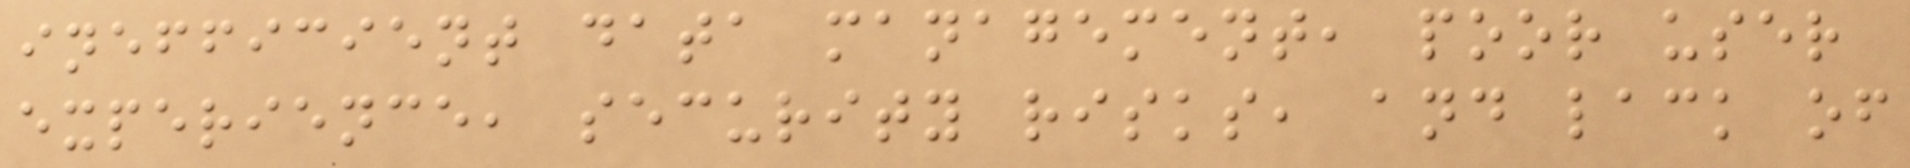inefficient data management, poor user
experience, security risks, and lack of
